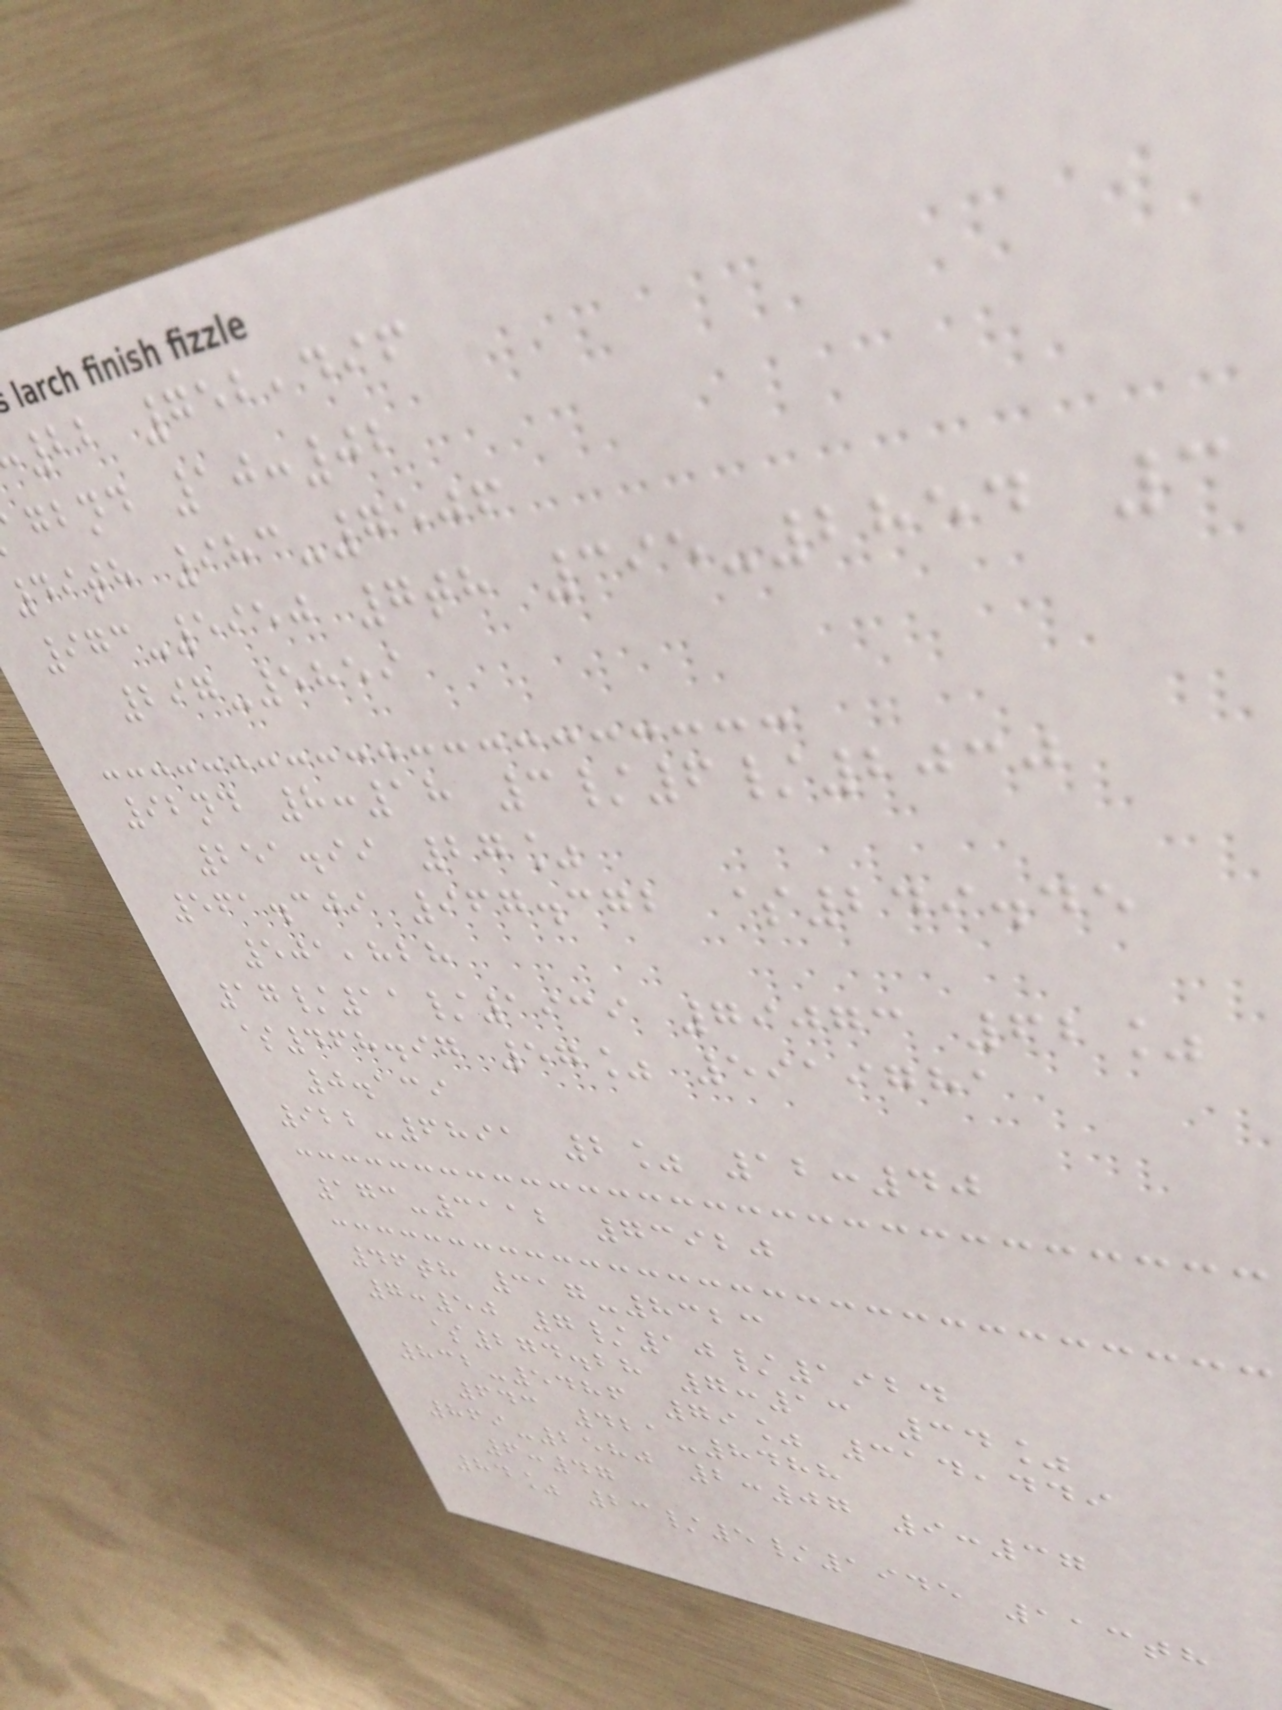22 752,496
gbnd 10:02
49th 983-7506
973-5950 7th 395-2854 3
297-5859
92nd 8:18 3/6/2030
251.99 27%
561.309 967.372 $249.45
501,828
17/11/1939 79073 62%
$468.97 57% 5919781
0.139
922-6891 2% 12:40
173-3112 73920
46th 317-8323
7:50 7/10/1924
$274.28 7:13 34%
832-5486 79% 314,449
643 421-8488
869-2580 2:07 9:37
6:47
84% 23/5/1945 113th
